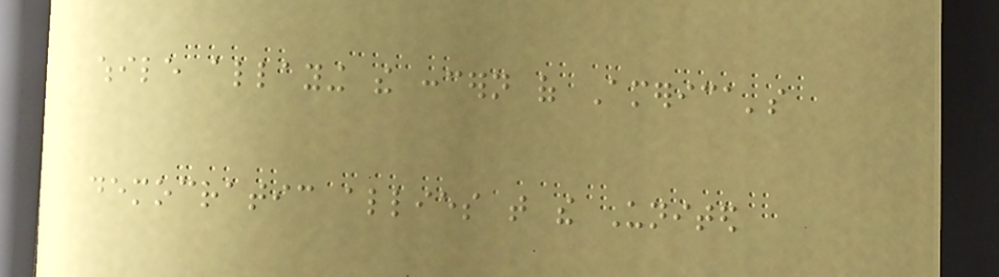while allaying the concern of America's
democratic allies that the United
